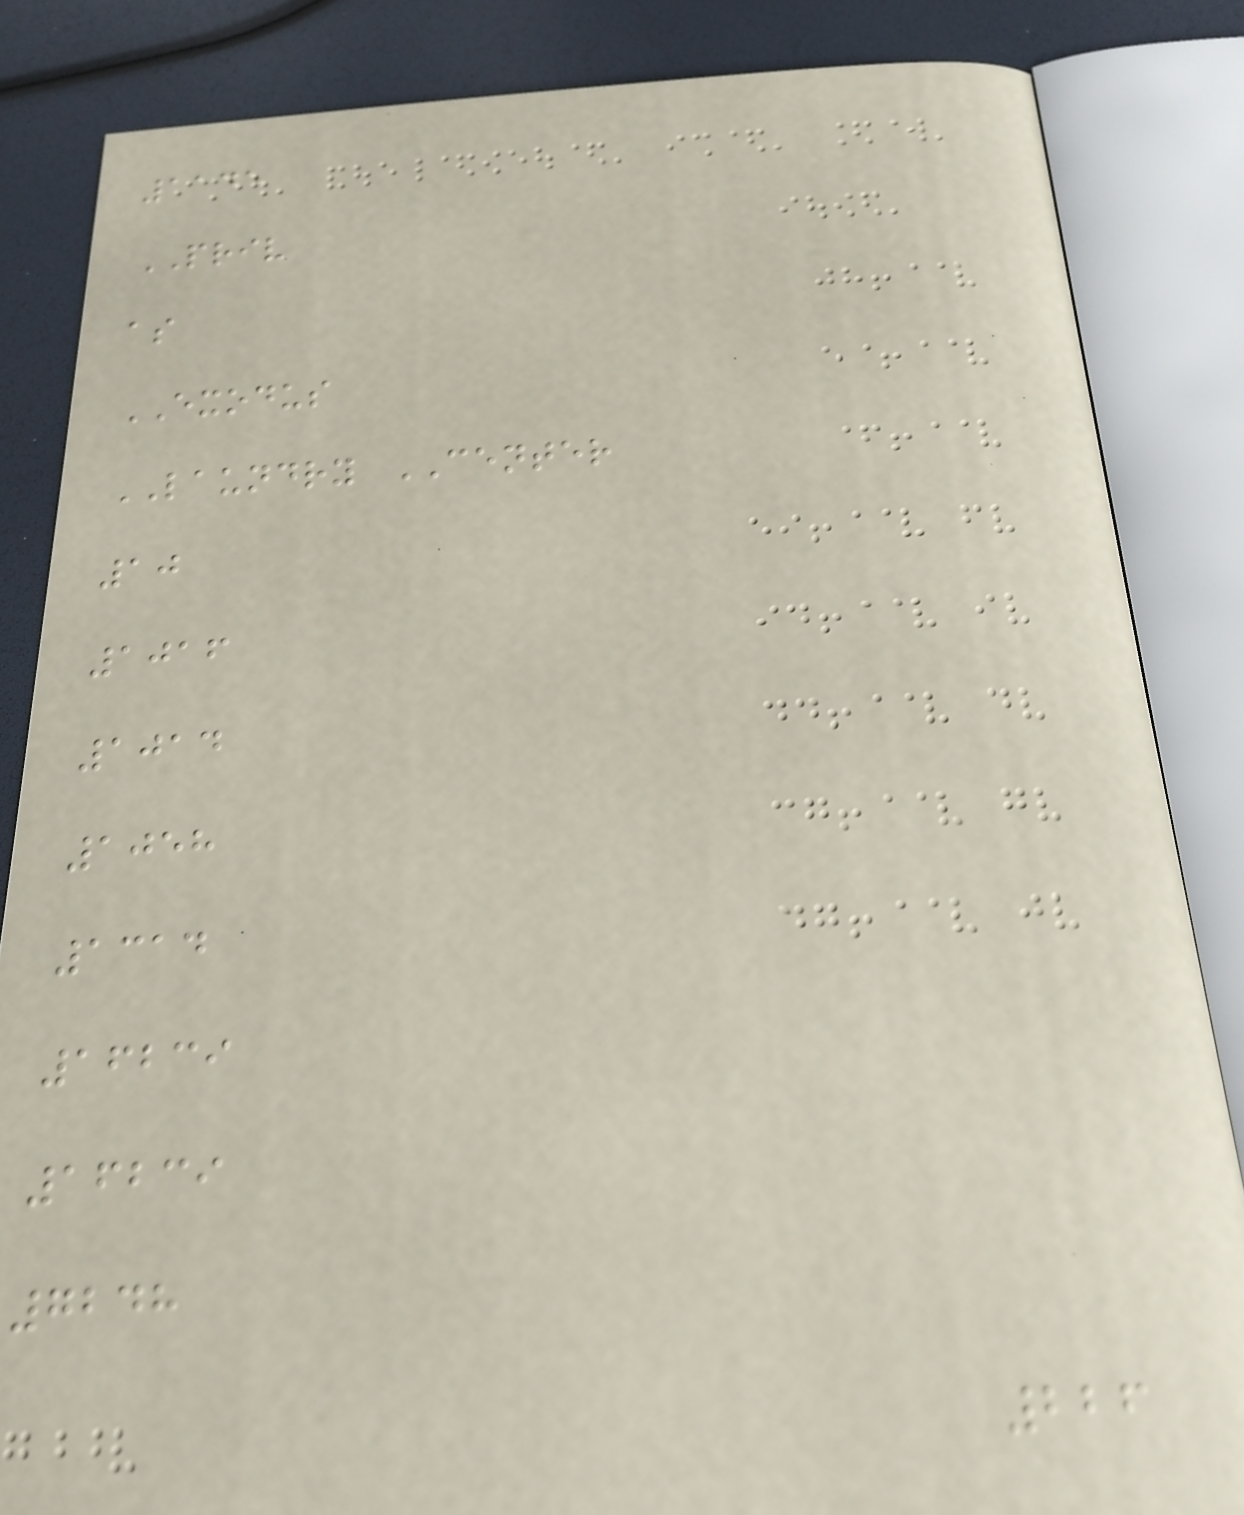1145
PRIV
as
EXODUS
LAUNDRY CENTER
10
1016
1014
1058
1314
16239
16239
7248
226
